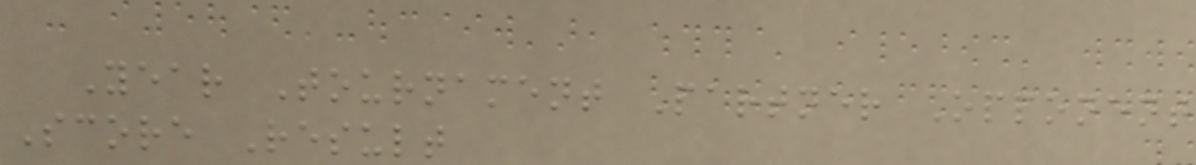Year Tournament Partner Opponent
Score Result
